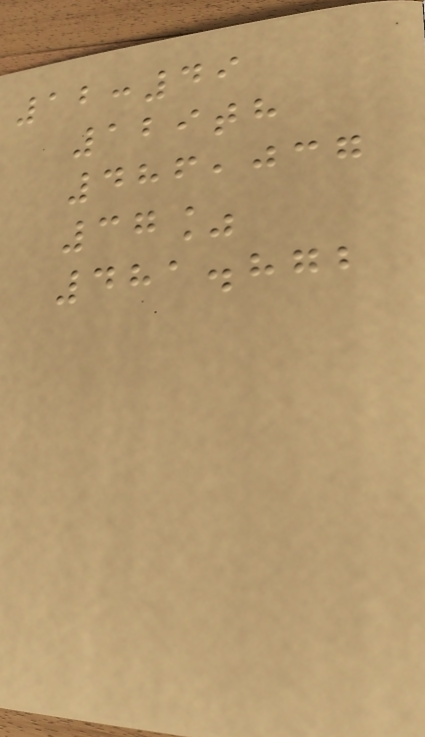12:49
129th
486,037
37%
481.872
